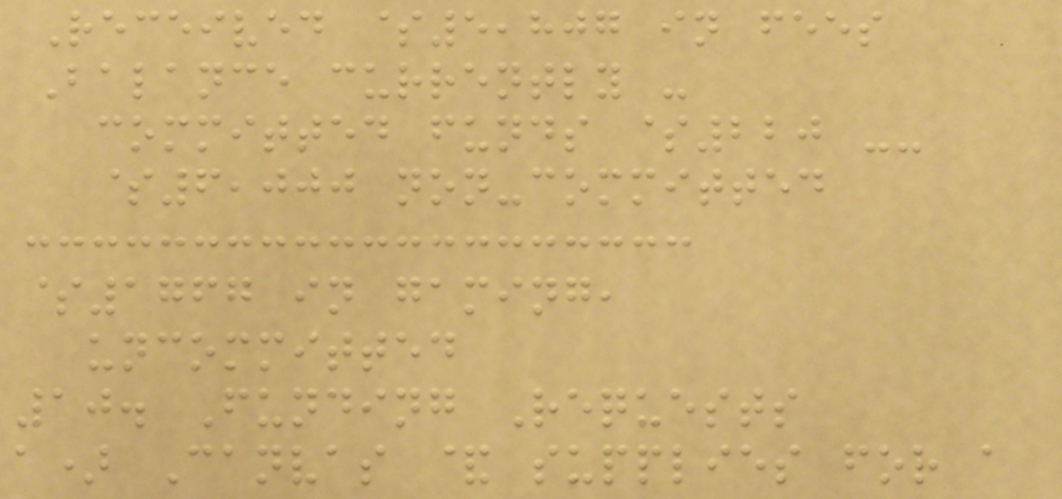Received $5,807 in fees
Balance currently -
committed funds $220 --
$6,000 non-committed
$1767 in gaming,
uncommitted
10. Funding Requests
a) Canvas & supplies for a
